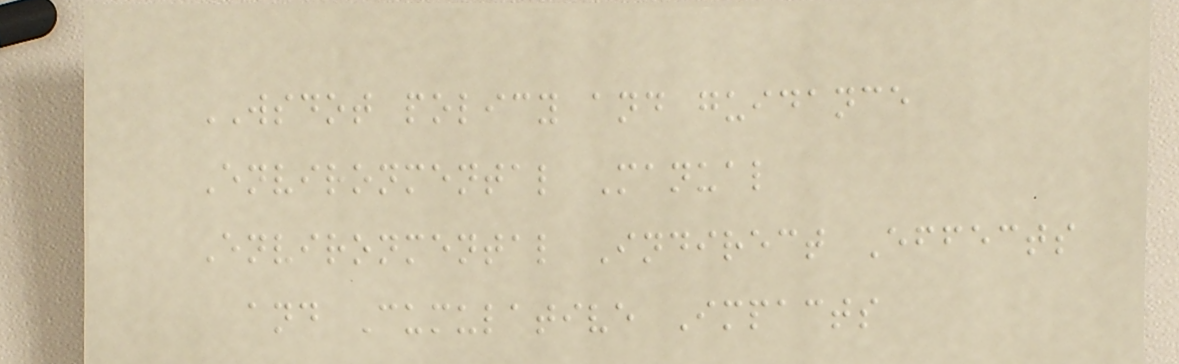WSDOT policy and guidance
Environmental Manual
Environmental Indirect Effects
and Cumulative Impacts
